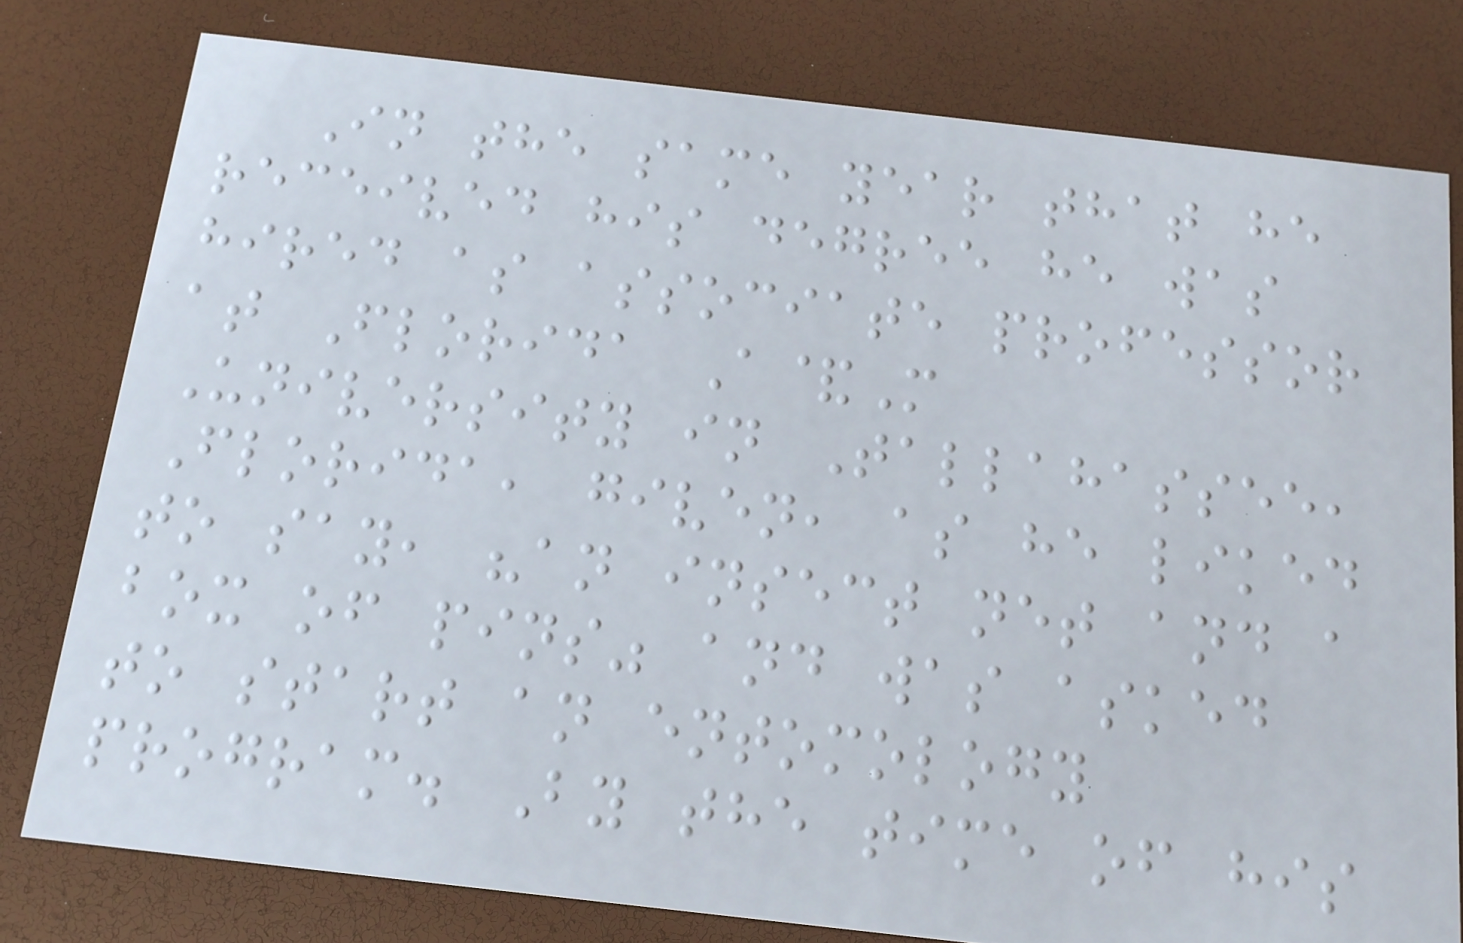In the same year that he
received his degree he was
hired as associate professor
at Florida A&M
University in Tallahassee,
Florida, given, as he liked
to say, "an insect net and a
box of pins" and was asked
to start an entomology
program. By the time of his
